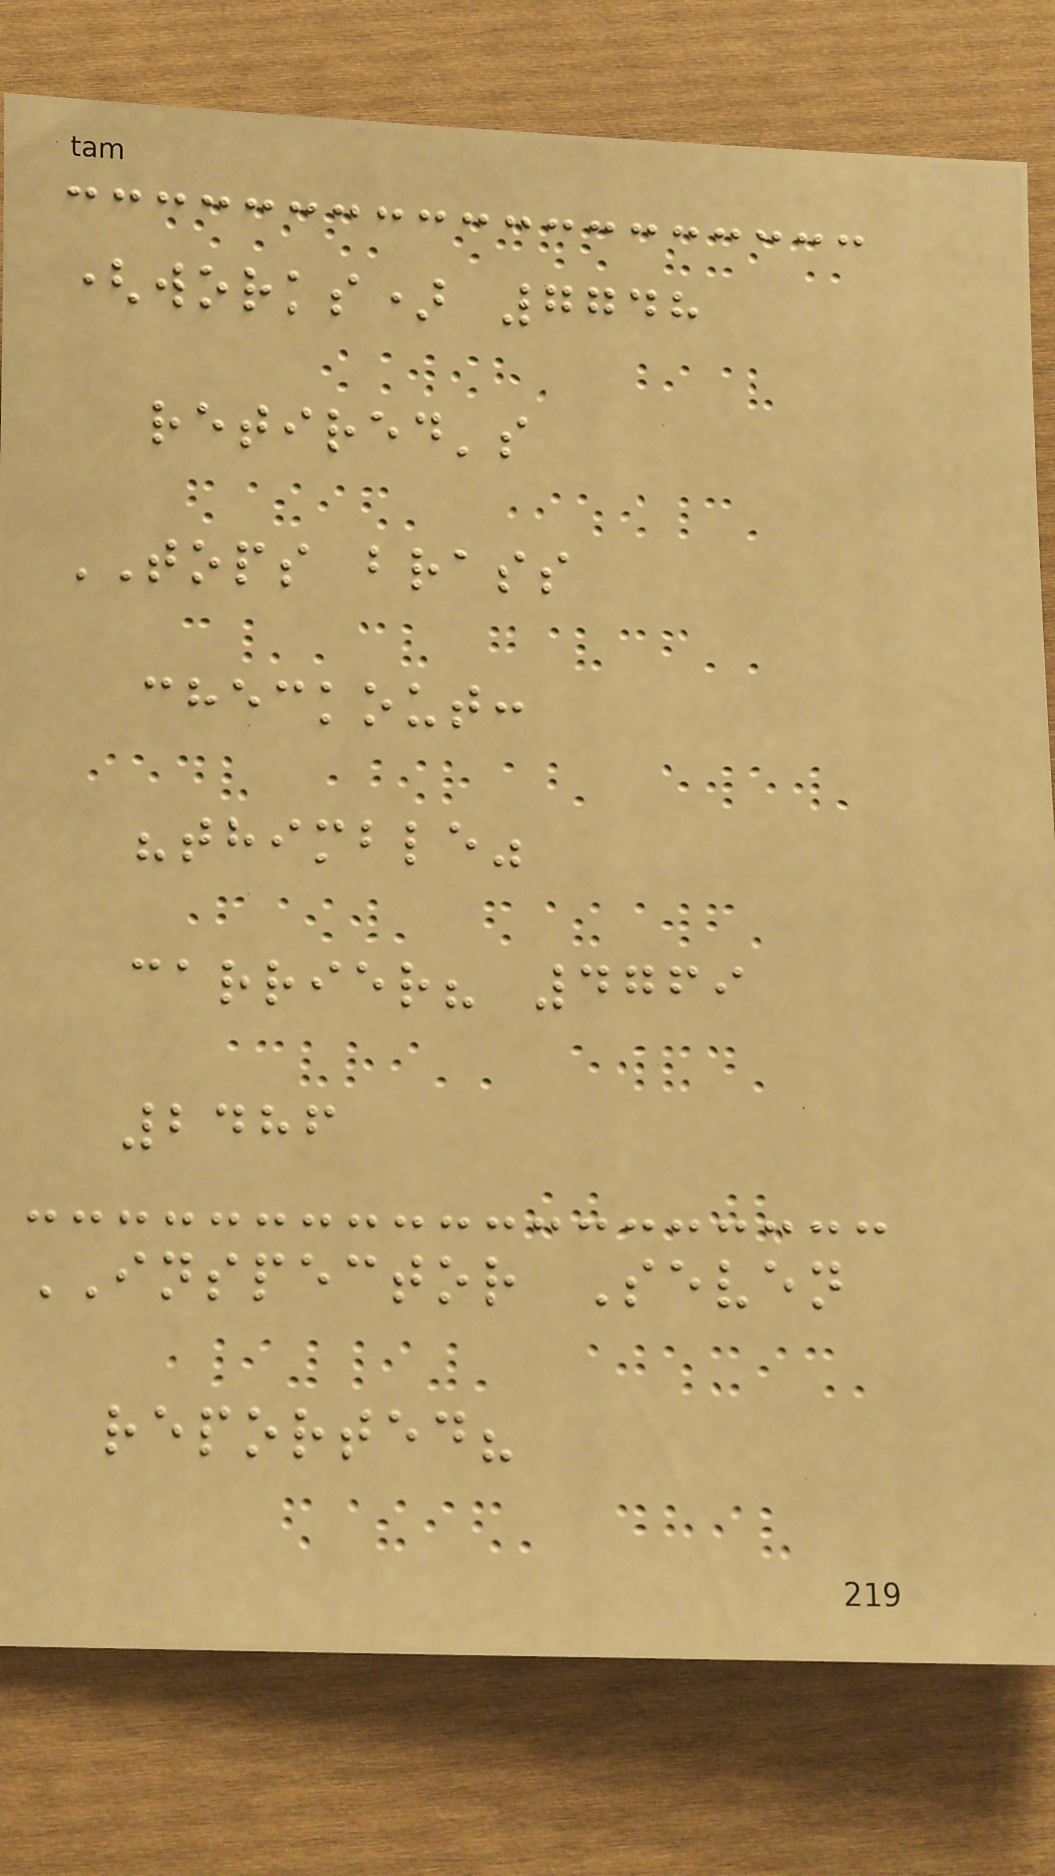(works) 7748
retired's
TOPS brass
checkout:
"thimble"
carrier? 4769
2486
INSPECTOR Seven
reported?
